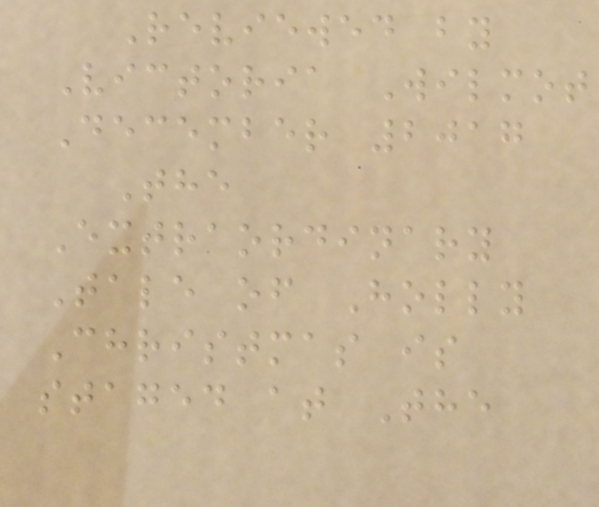Reviewed by
Victoria Wilmot
December 2017
The
Extraordinary
Tale of Holly
Christmas is
staged at The
